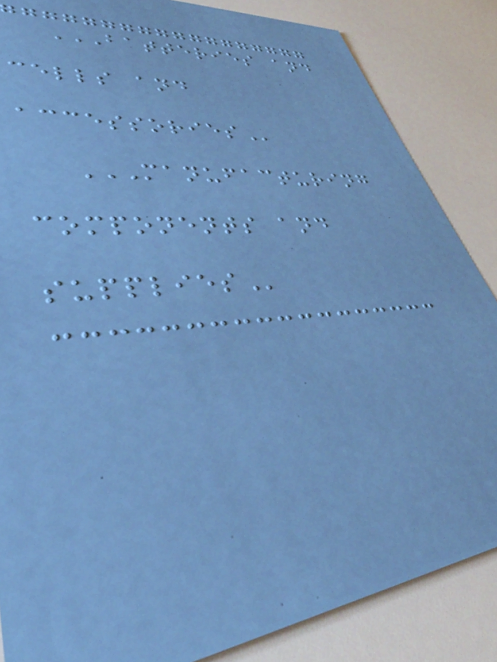BATTERIES AND
CELLS AND
ACCESSORIES
MANUFACTURING
COMPONENTS AND
SUPPLIES
